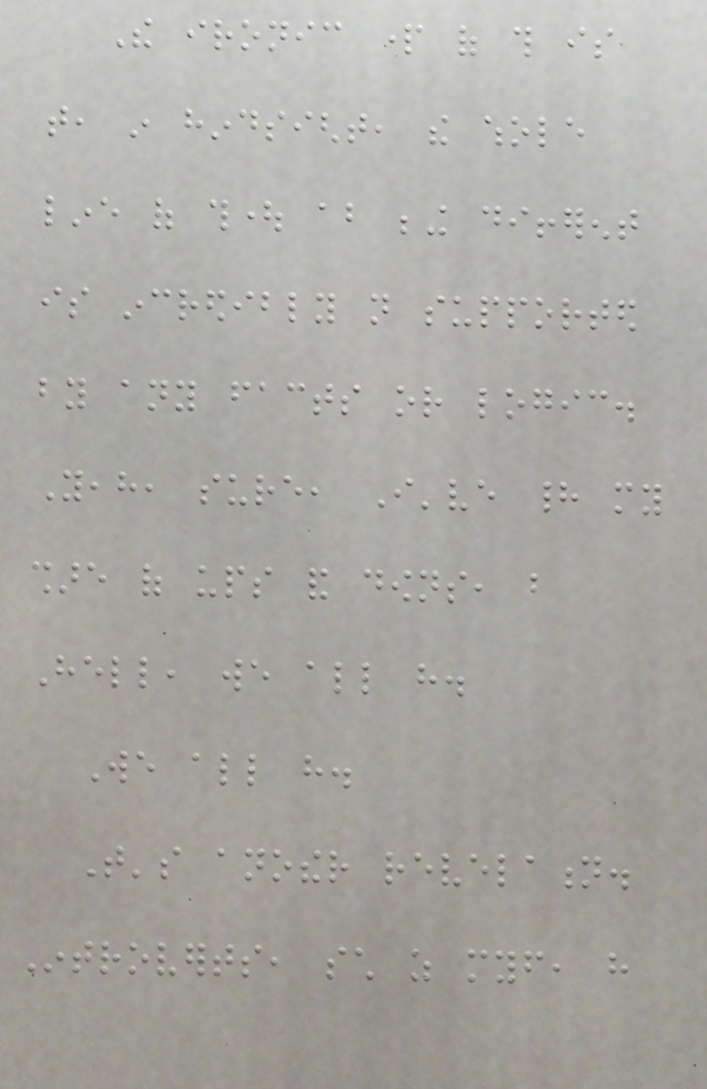The ironic part of this is
that, in hindsight, the whole
line of thought about being different
is incredibly not supported
by any facts or logic.
Yeah, sure, I've had my
share of ups and downs, but
Hell, we all have.
We all have.
That's another revelation.
Introverts, such as myself, have
